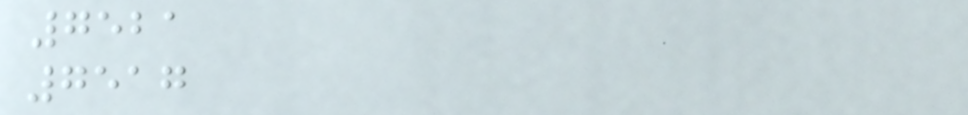7521
7517
